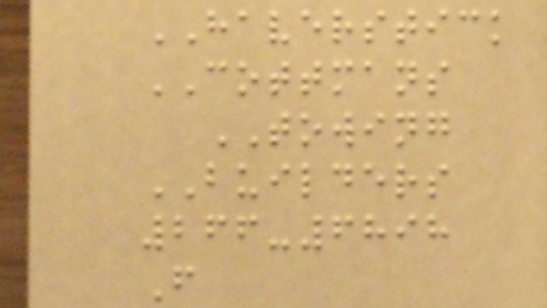HAVERSTICK
COTTMANS
TOWING
BUILDERS
266-6898
F
